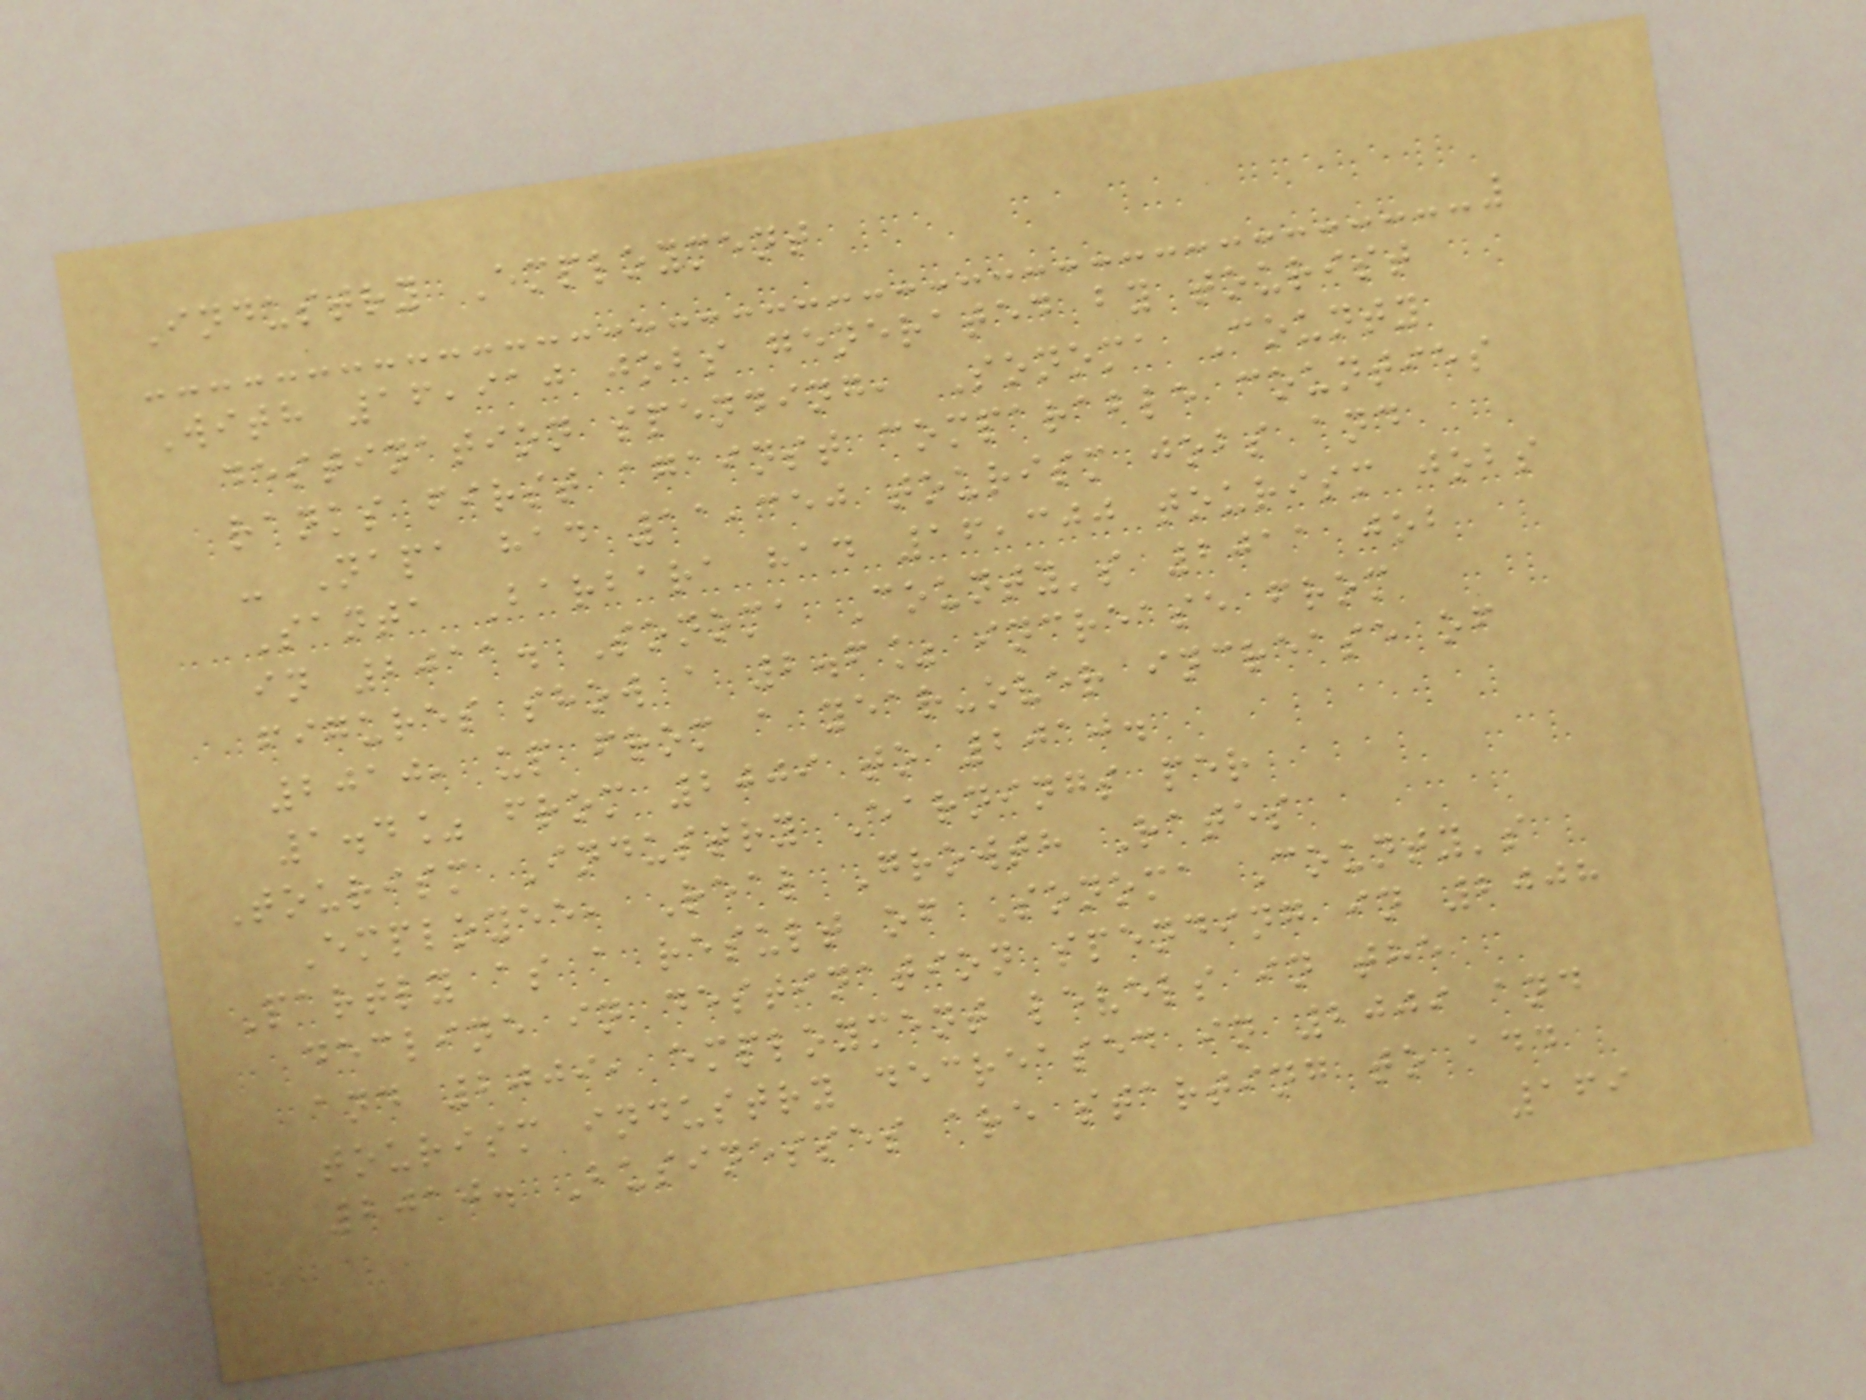Industry Employment
With 16,910 jobs generated by tourist
destination spending, Sonoma County
ranks first against comparable counties
- Napa had 11,350 tourism jobs and
Santa Barbara had 16,300 tourism jobs
in 2011. Sonoma County's 2011 job
figures show a 2.6% increase from
2010, up from a year-over increase of
1.4% from 2009 to 2010.
Tourism Industry Earnings per
Employee, Real Growth Rates
Partly as a result of Sonoma County's
decline in destination spending in 2008
and 2009, employment levels in the
tourism industry decreased in 2009 and
2010. Businesses are starting to add
169
